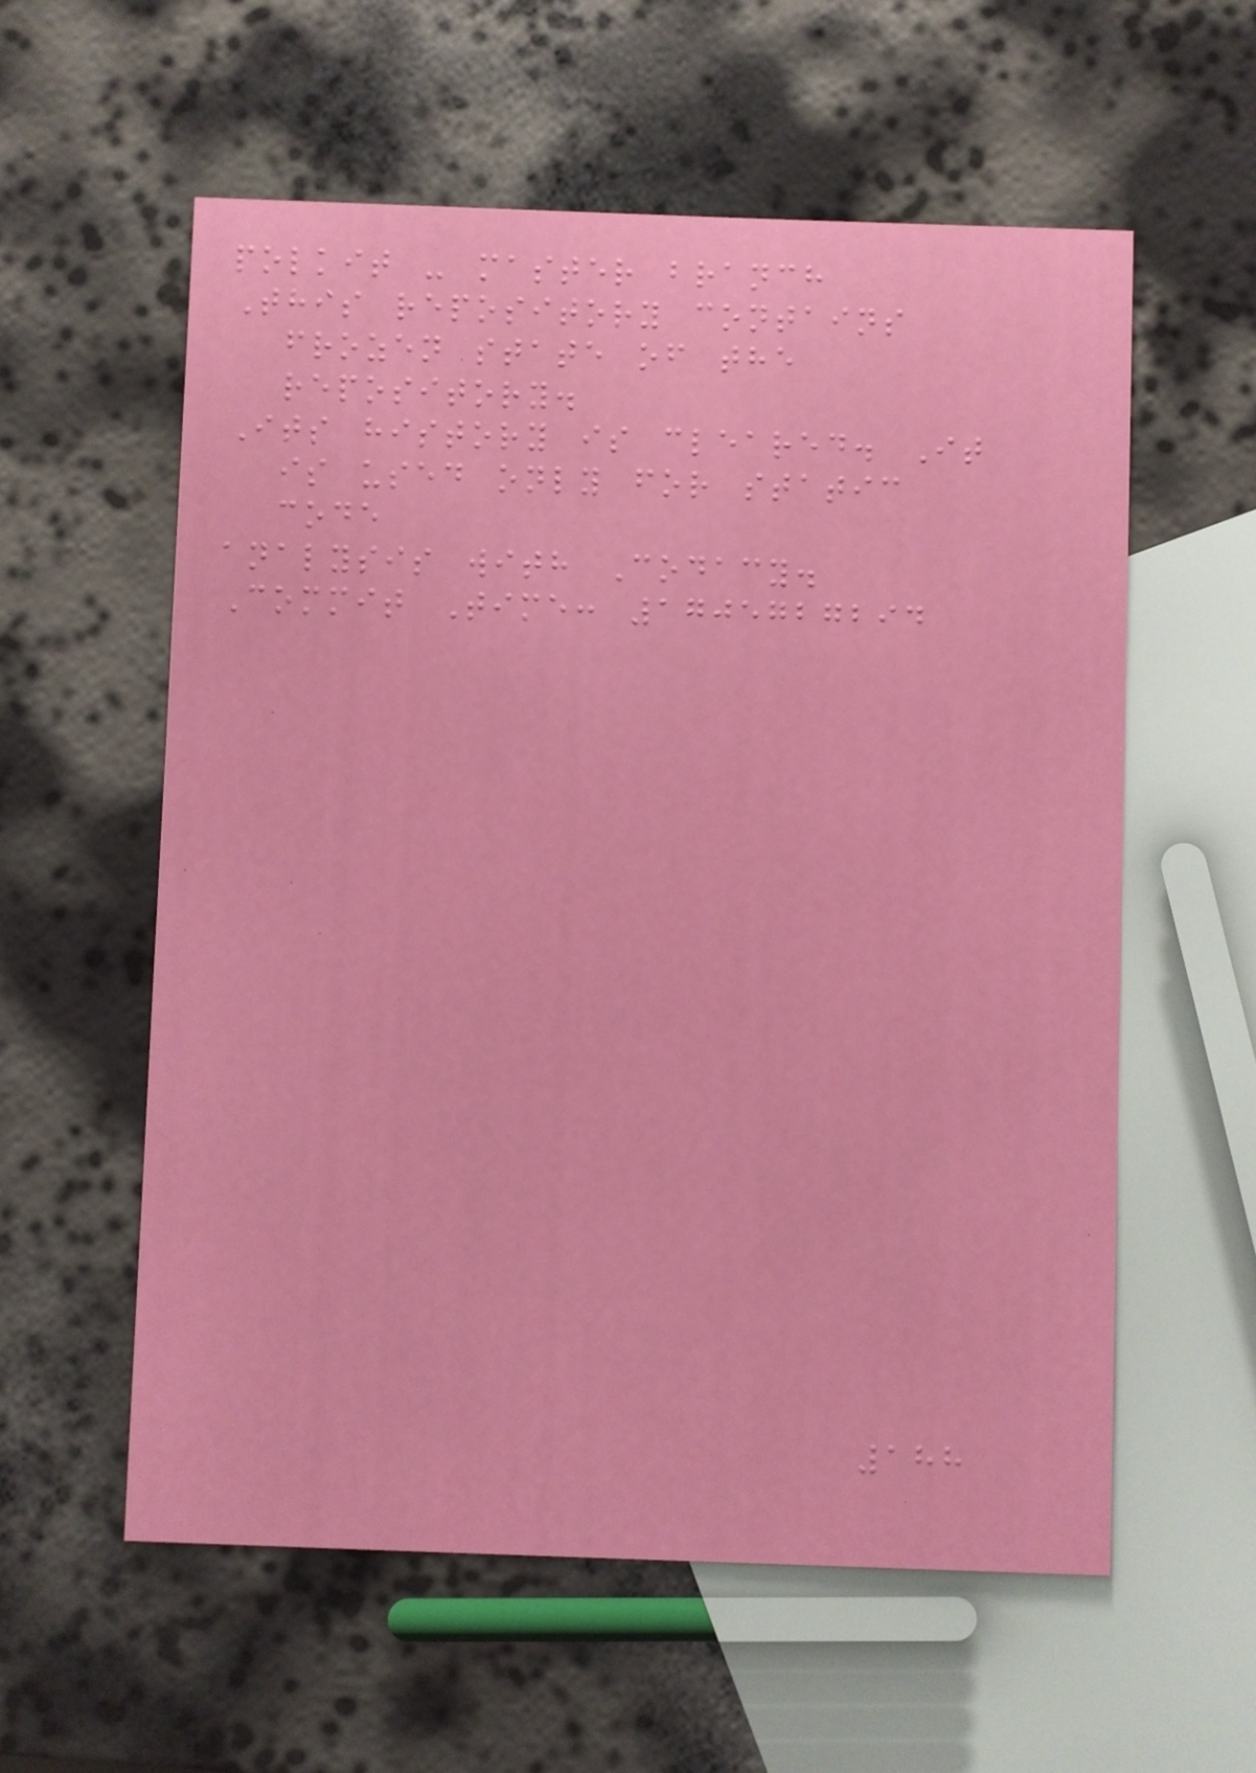polkit - master branch
This repository contains
frozen state of the
repository.
Its history is cleared. It
is used only for static
code
analysis with Codacy.
Commit Time: 1705727294
188
